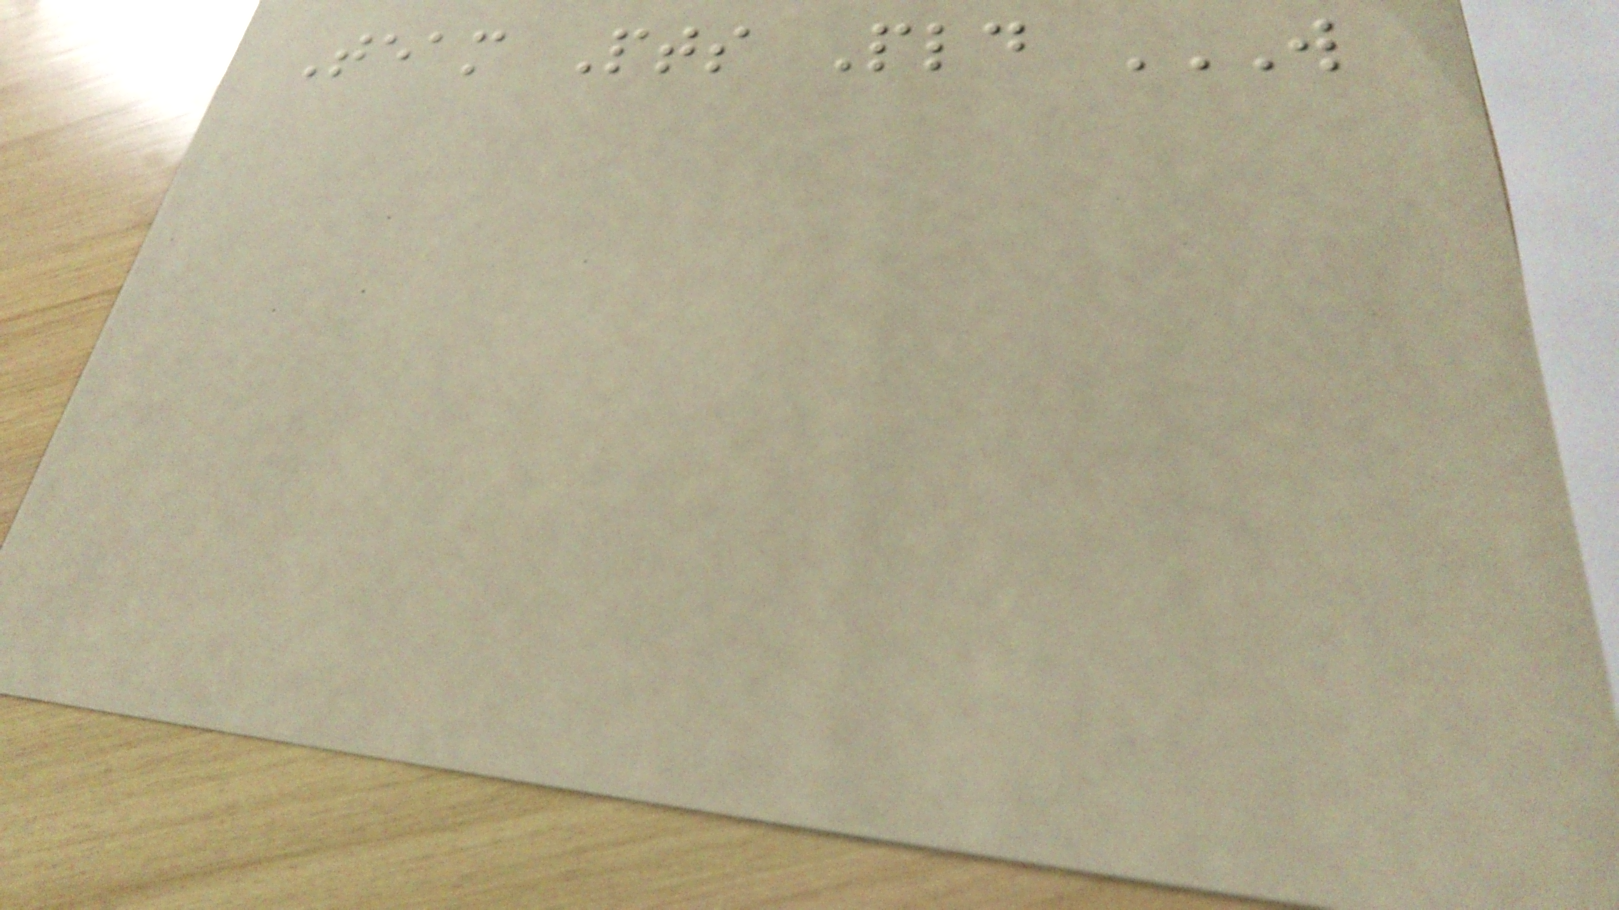Team Pts Pld W
